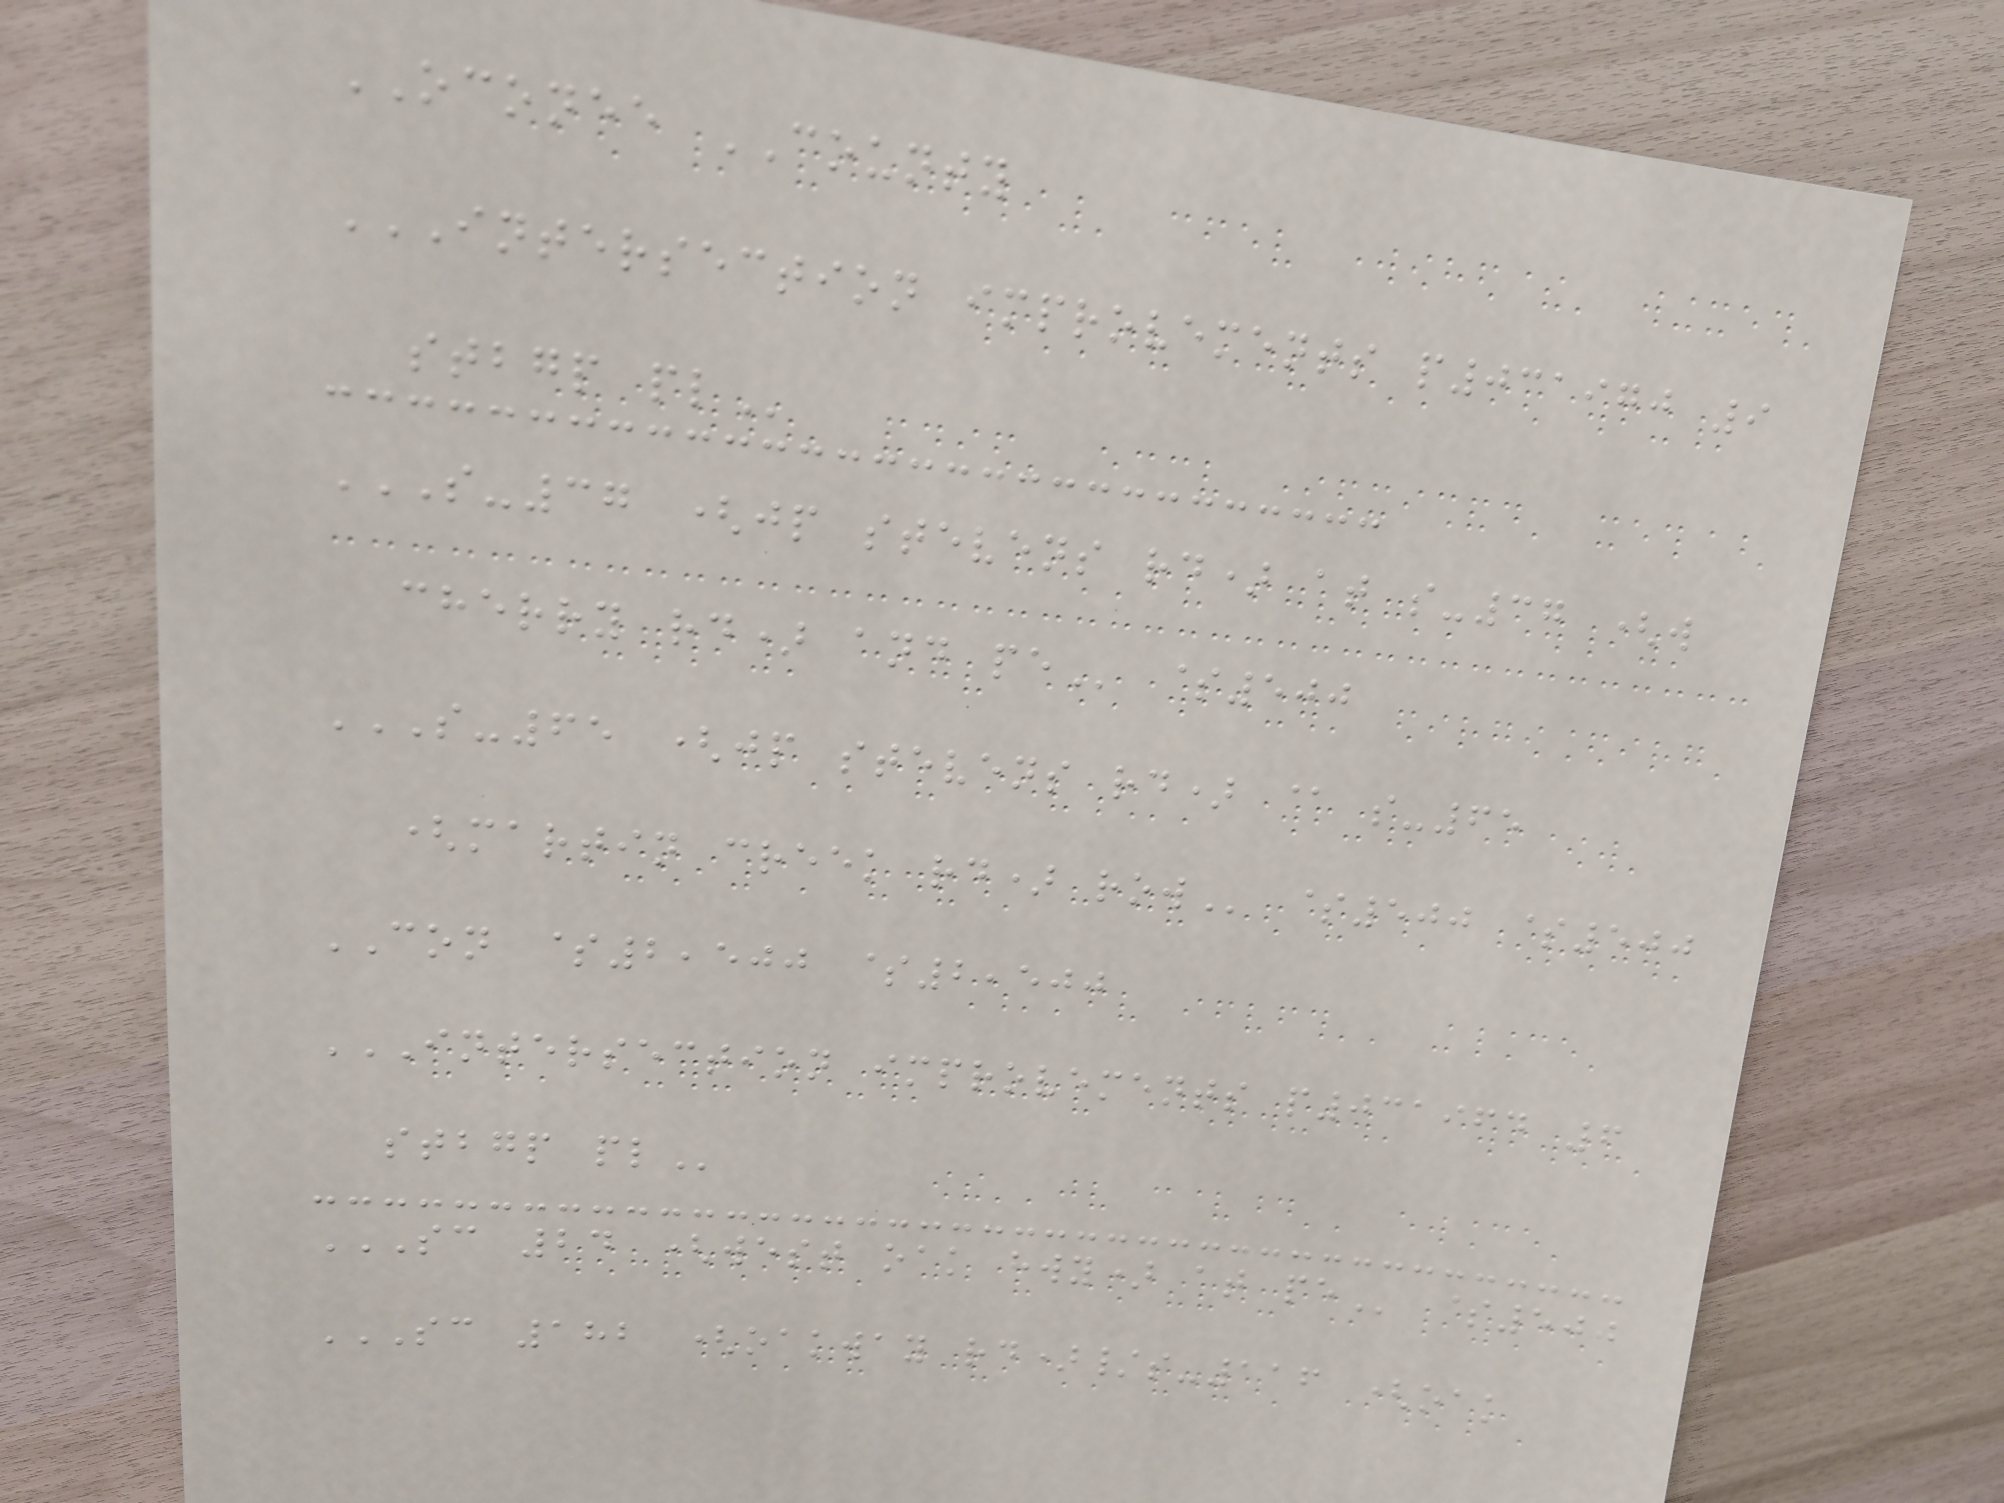OCONEE COUNTY
INTERSECTION IMPROVEMENTS P031970 9
STBGP PL
S-37 (JP STEVENS RD) AT S-37 (W
CHERRY RD) AND PE $500
S-65 (JP STEVENS RD) @ S-65
(MARTIN CREEK RD) ROW $500 $500
CON $2,500 $2,500
INTERSECTION IMPROVEMENTS P031964 6
STBGP PL
SC 24 (WEST OAK HWY) AT PE $500
SC 182 (OAKWAY RD)/S-116 (OAK
